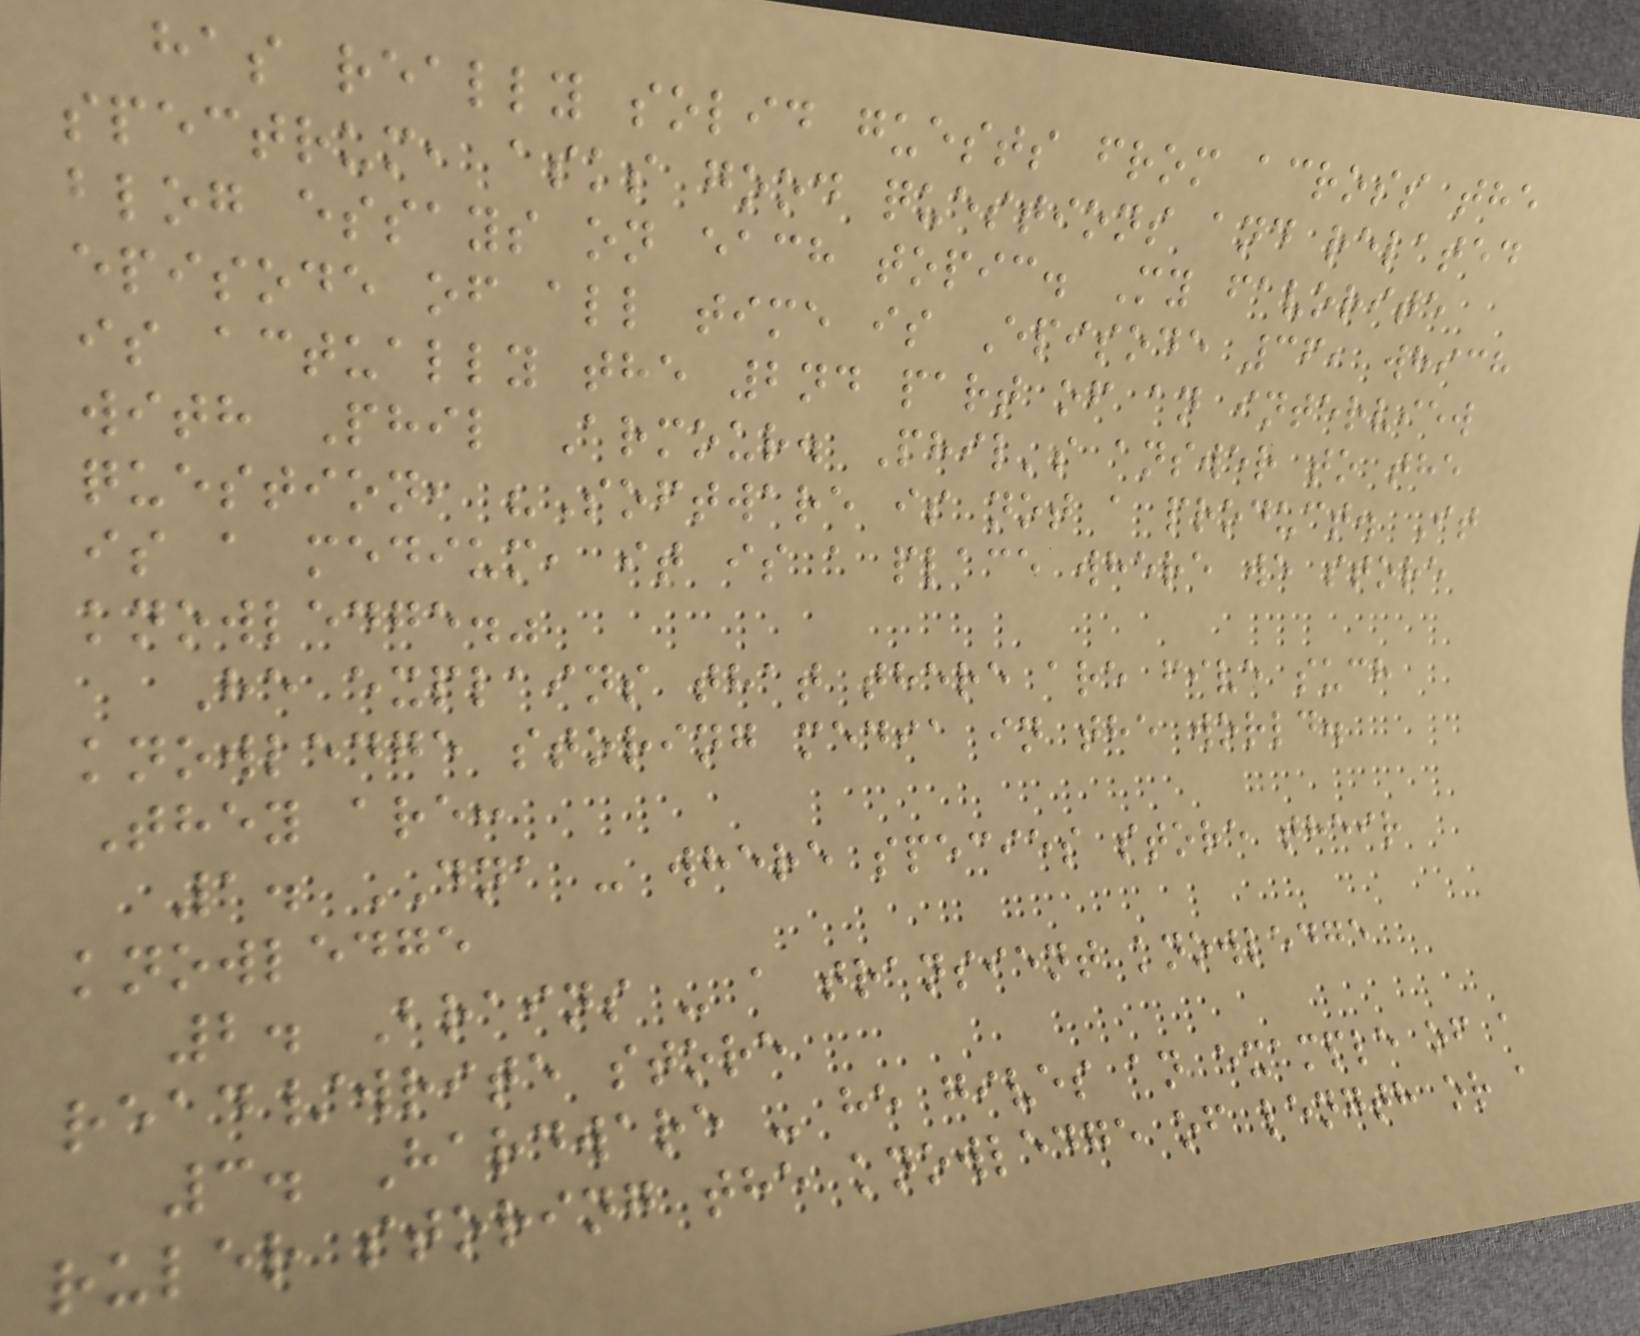has really solid guests from across the
spectrum, asks good questions and related
blog essays on each topic. My favorite
episode of all time is Episode 36, which
is actually the 2nd part of an interview
with Phil Armour. Phil's answer to the
question, "Software is not a product. It
is a medium, it is a place where we store
knowledge."
He explains that there are five such
knowledge storing media in the world.
They are:
1. DNA - where species store their
knowledge
2. Brains - a transient knowledge
read/write store
3. Hardware - he gives an example of a
ruler storing the knowledge of length or a
